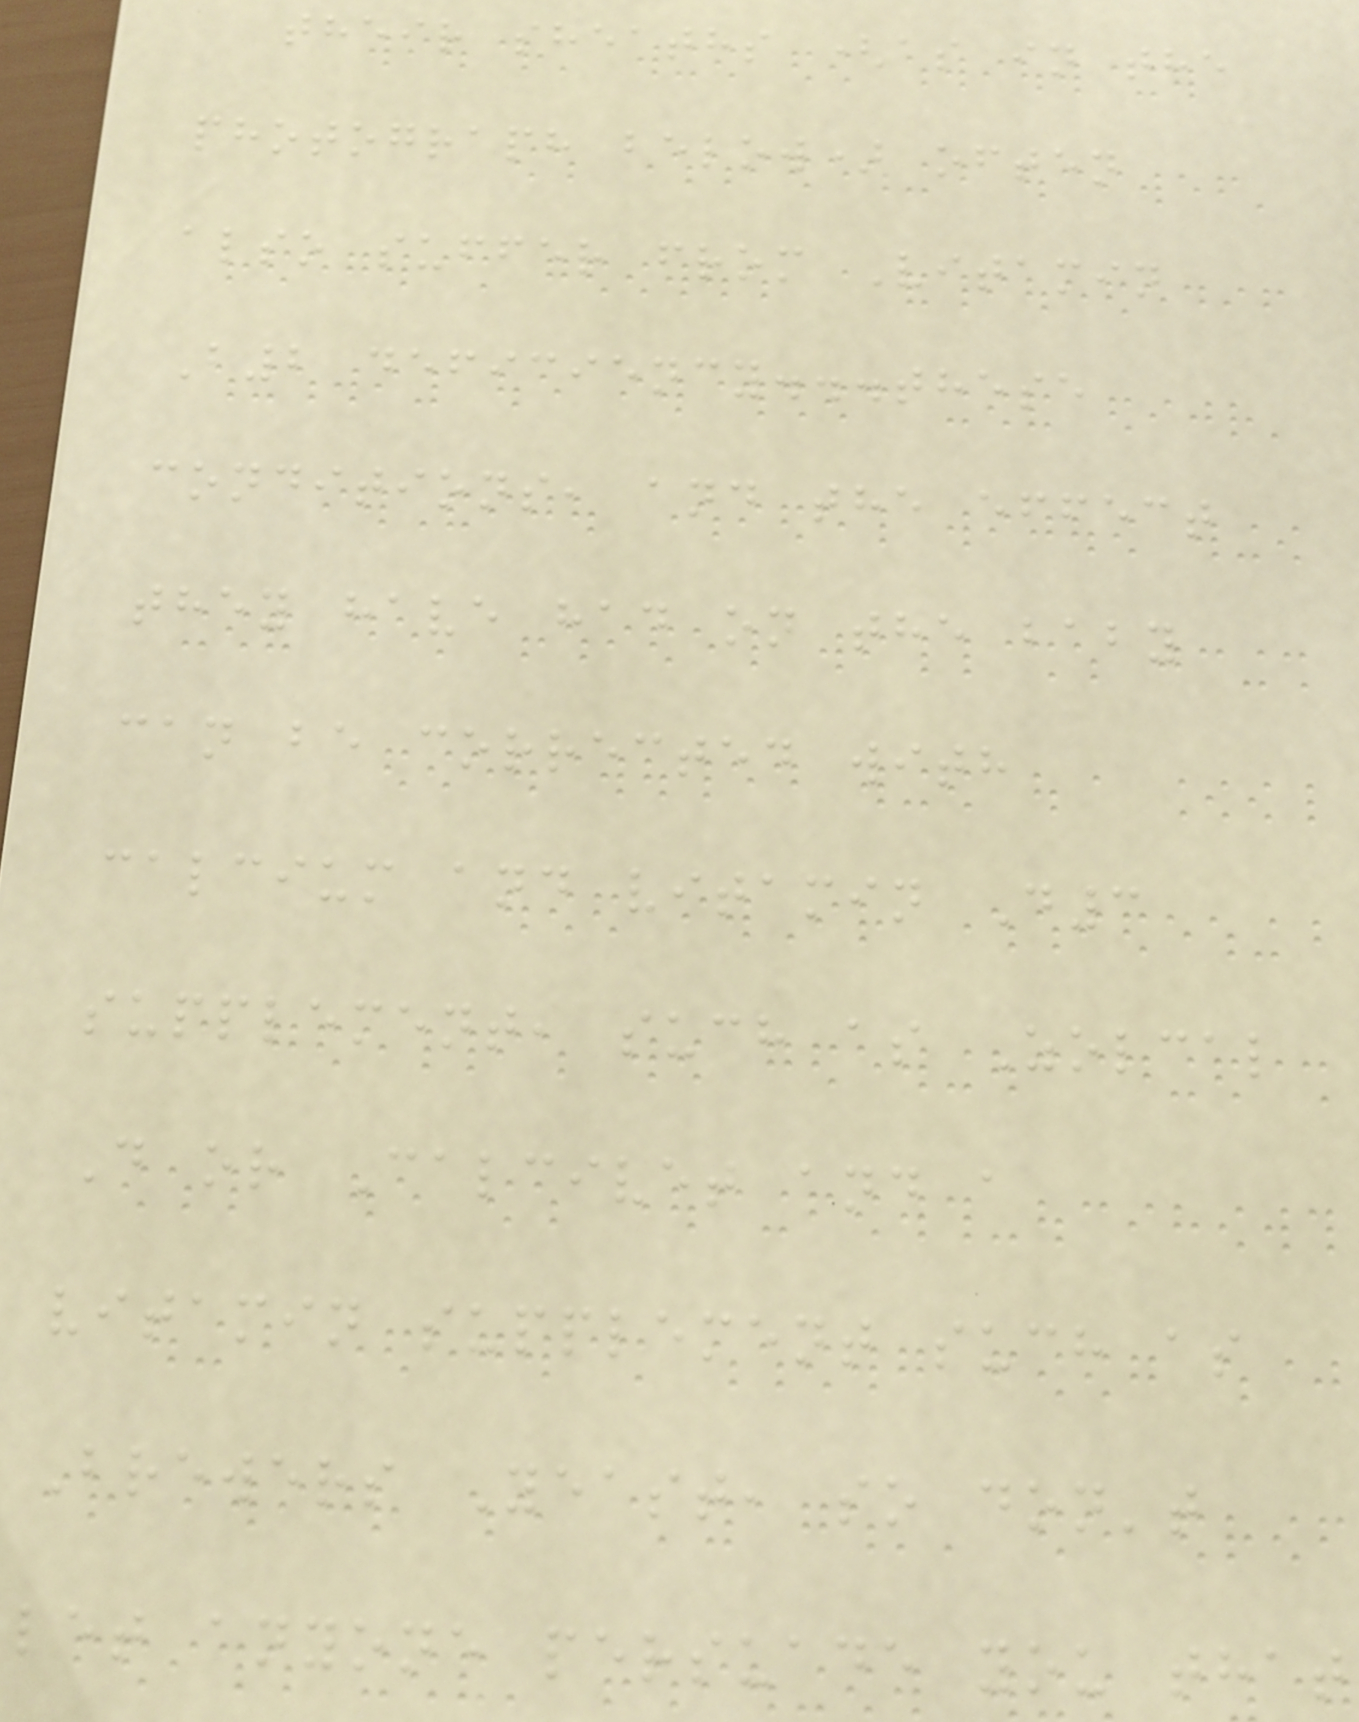their sheaths (as in the
photograph below) often
also suffer from Vitamin
B2 deficiency...these
conditions, and the effect
they have had on the baby
can be corrected with
calcium and vitamin D3
supplement, such as Zolcal
D or Calcivet and a
vitamin supplement such as
Brewers Yeast, so don't
let anyone persuade you that
